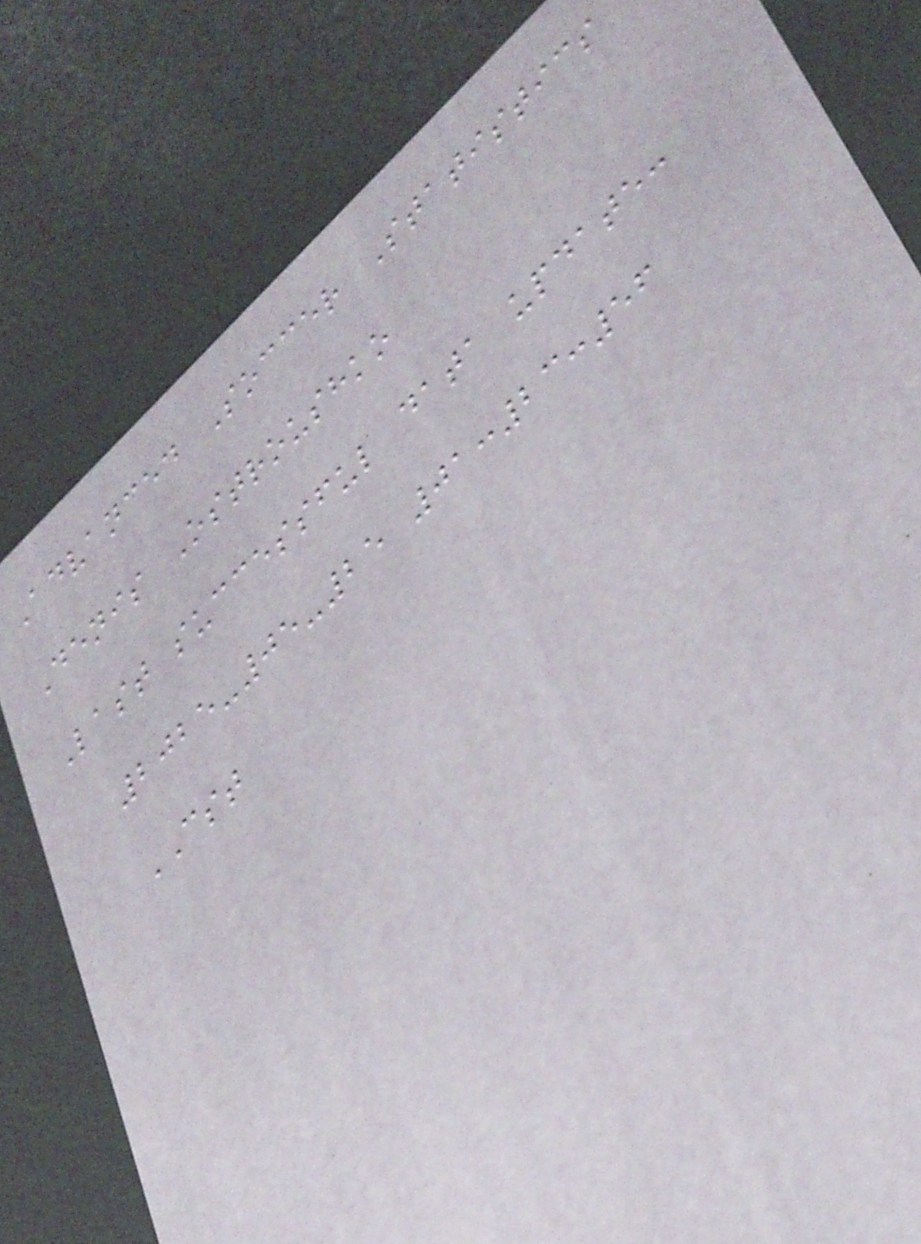Advanced Soccer Statistics
Denis Ostroushko
Last successful data update:
2025-05-25 01:23:56
CST
